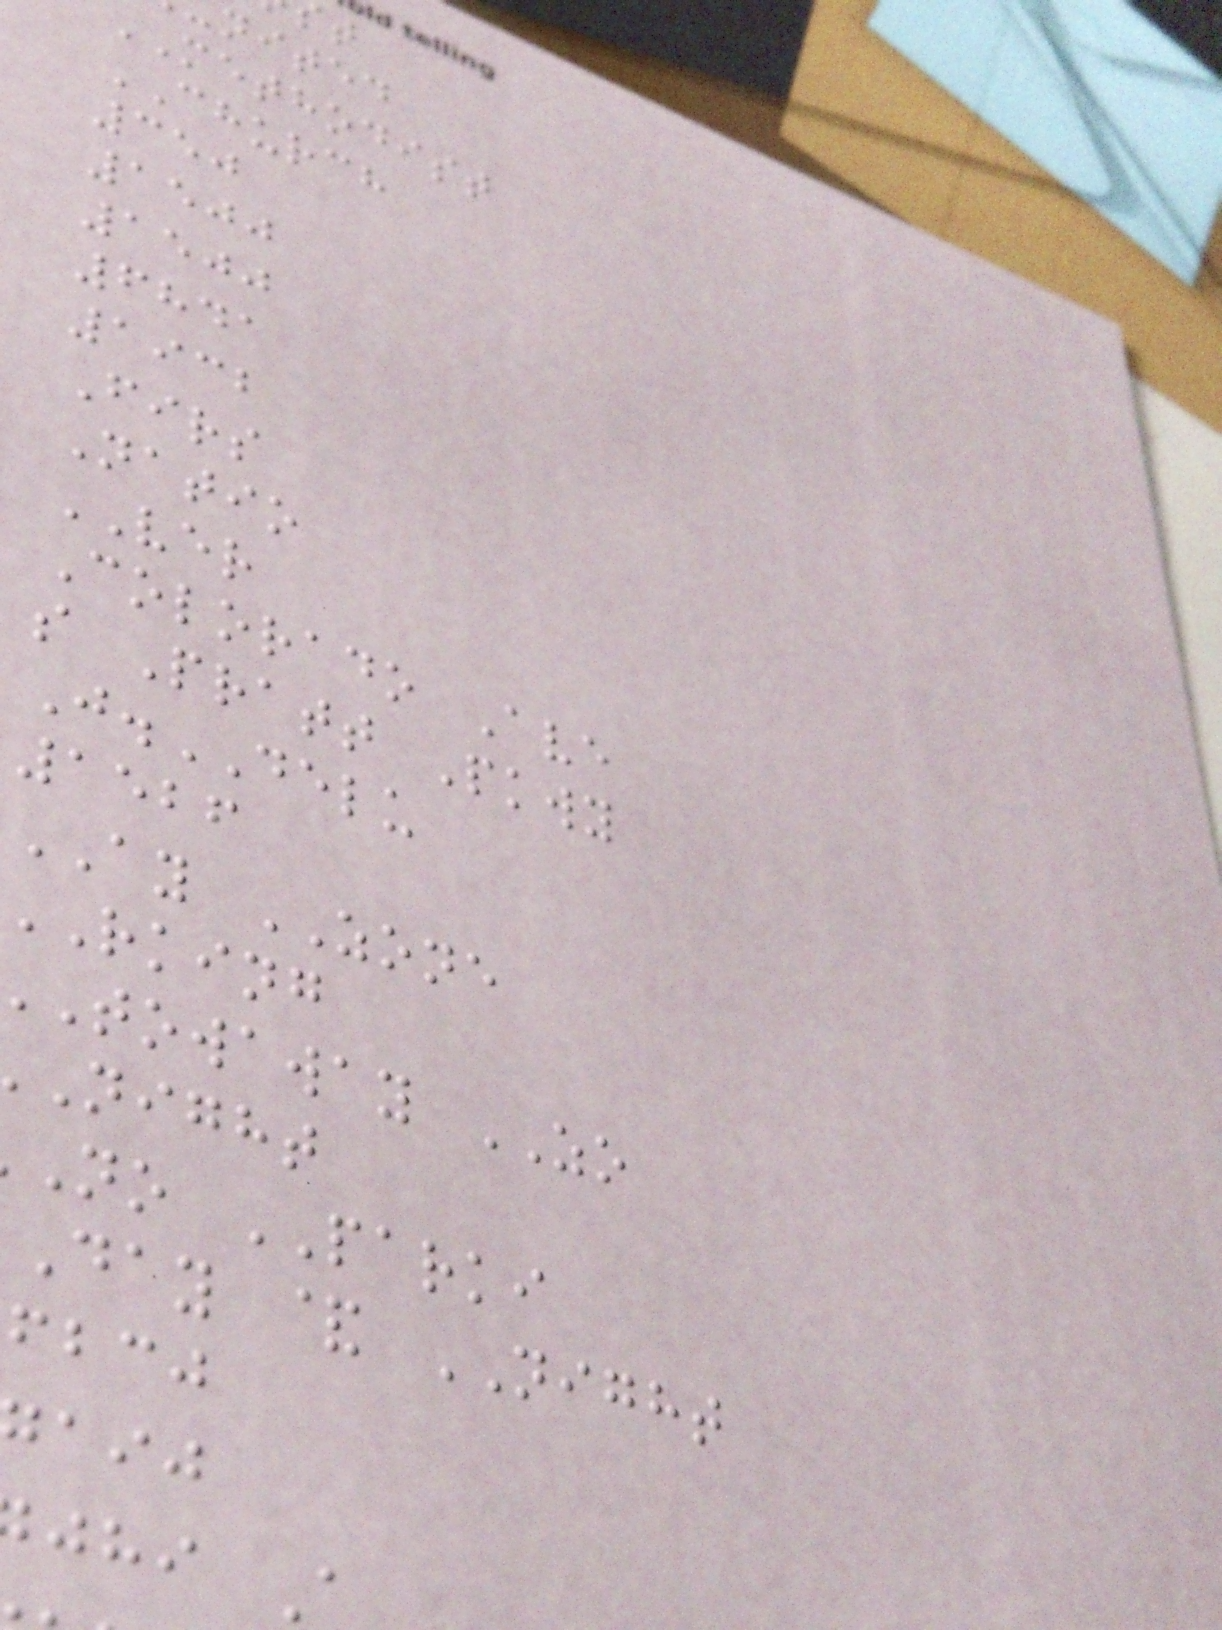nited
methodist
CHURCH
350
1500
1500
6841
1932
Firs
Natio
VER
Colorado Ave
s Pratt Pkwy
J.DELU
1526
AY ZONE
rking
towaway ZO
night
no PARKI
day & NIGHT
fbcj
